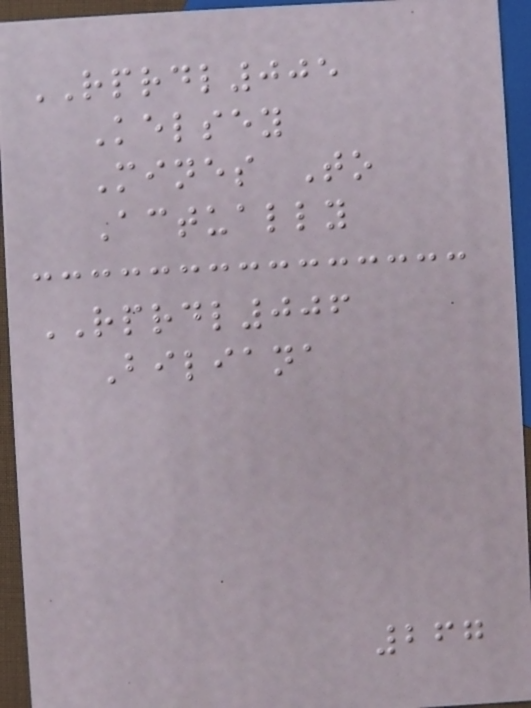RPRDL005
Kelsey
Mines To
Actually
RPRDL006
Biliana
267
